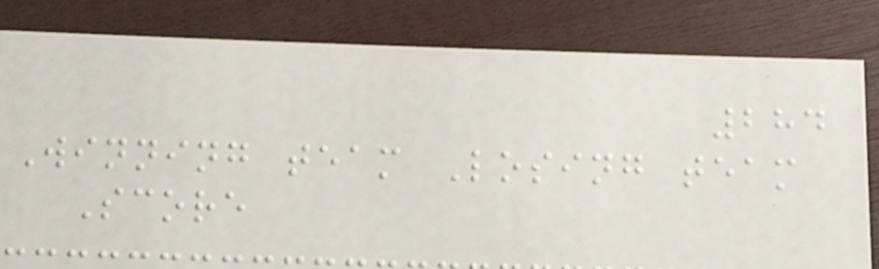284
Winning team Losing team
Score
